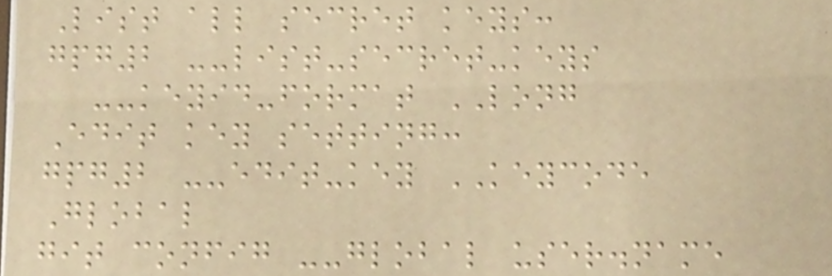List all secret keys:
gpg2 --list-secret-keys
--keyid-format LONG
Edit key setting:
gpg2 --edit-key KEYCODE
Global
git config --global user.name
